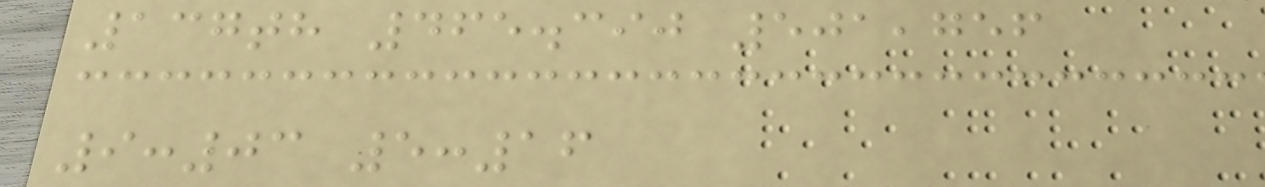137th 465.390 501,756
9:03 5:16
